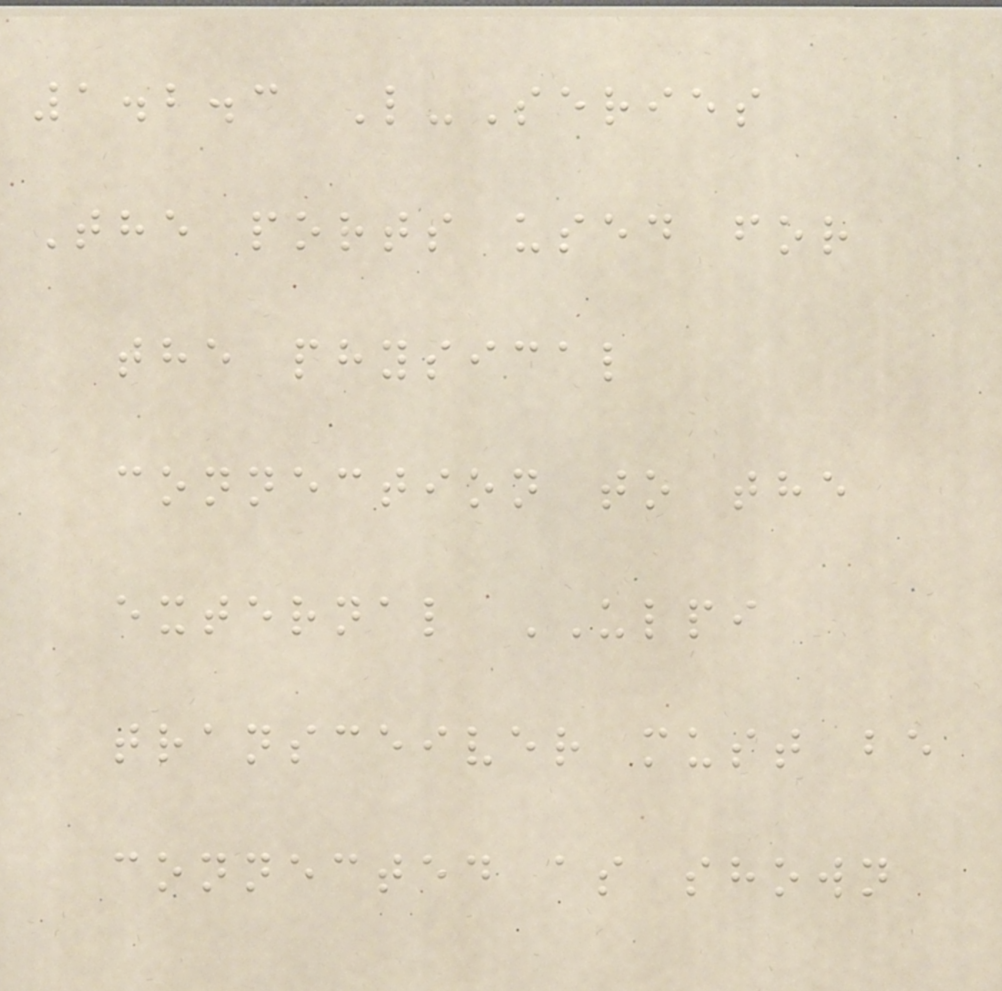1.2.3 L-Series
The ports used for
the physical
connection to the
external ULPI
transceiver must be
connected as shown
